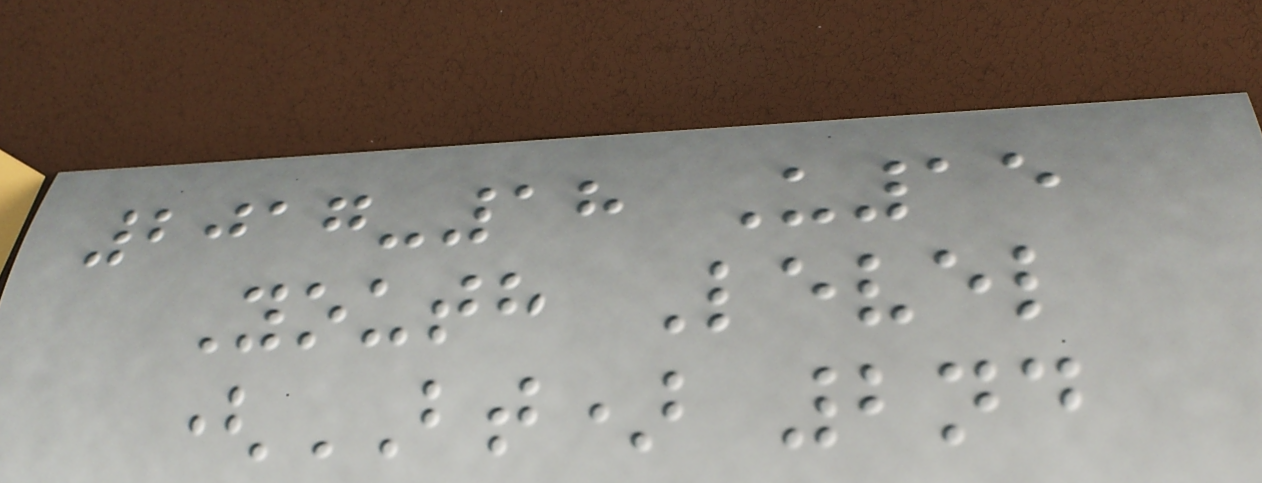2017-18 U15
Youth Level
(BT) 2nd
